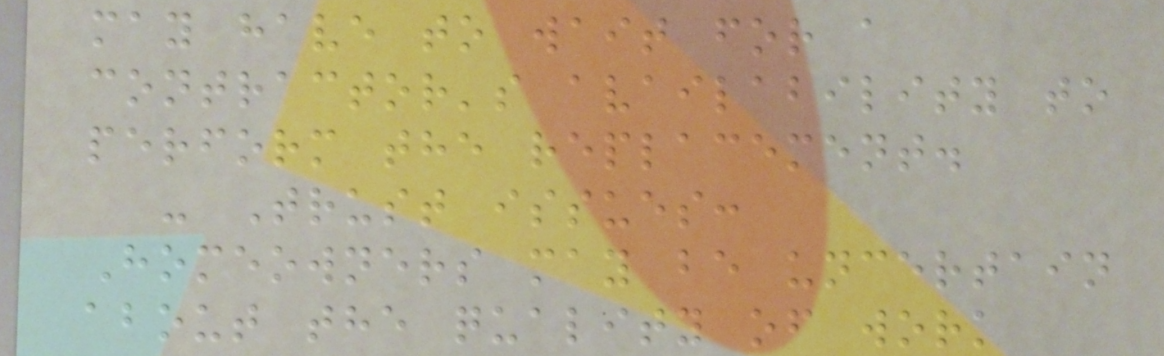may have to wait for a
contractor's availability to
perform the replacement.
- Trust issues:
Homeowners may be uncertain
about the quality of work
